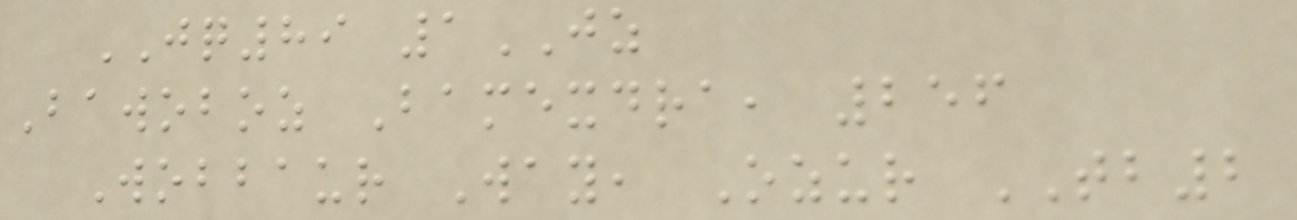JQ89 1JZ
Bawoboz Bamexdra, 256
Wobbaur Way, Ozur TB2
